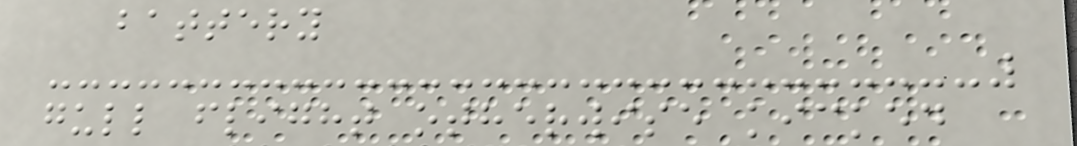battery
gull flight otherwise kicked
